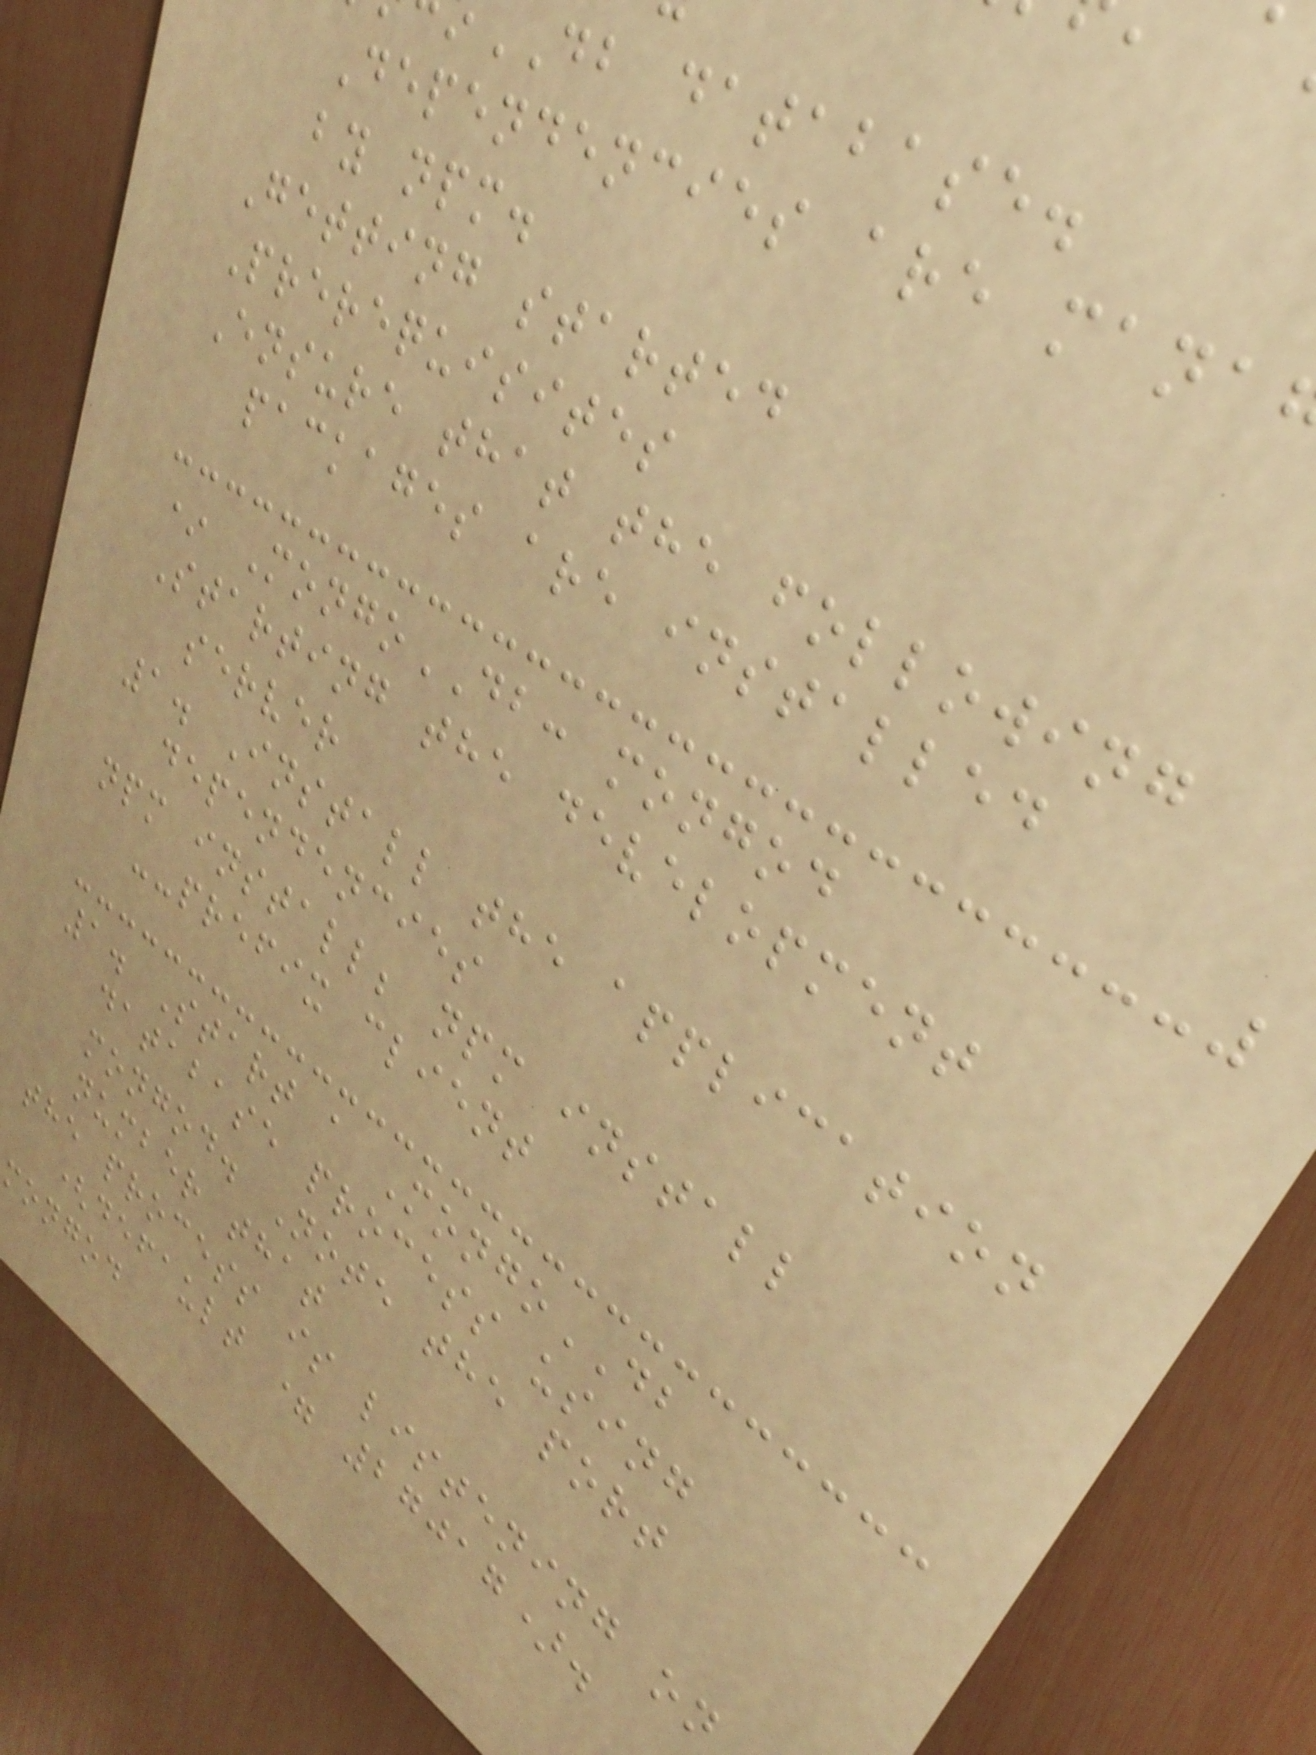db database.
Dependencies are mana
by npm.
Getting started
Prerequisites
Ensure that the following
packages are installed
* MongoDB: mongod
Starting the development
server
1. Install the application
dependencies
npm install; npm install
--prefix client
1. Start a MongoDB
database process using
mongod. Note the port
number that
the process is listening on
(default = 27017).
mongod
